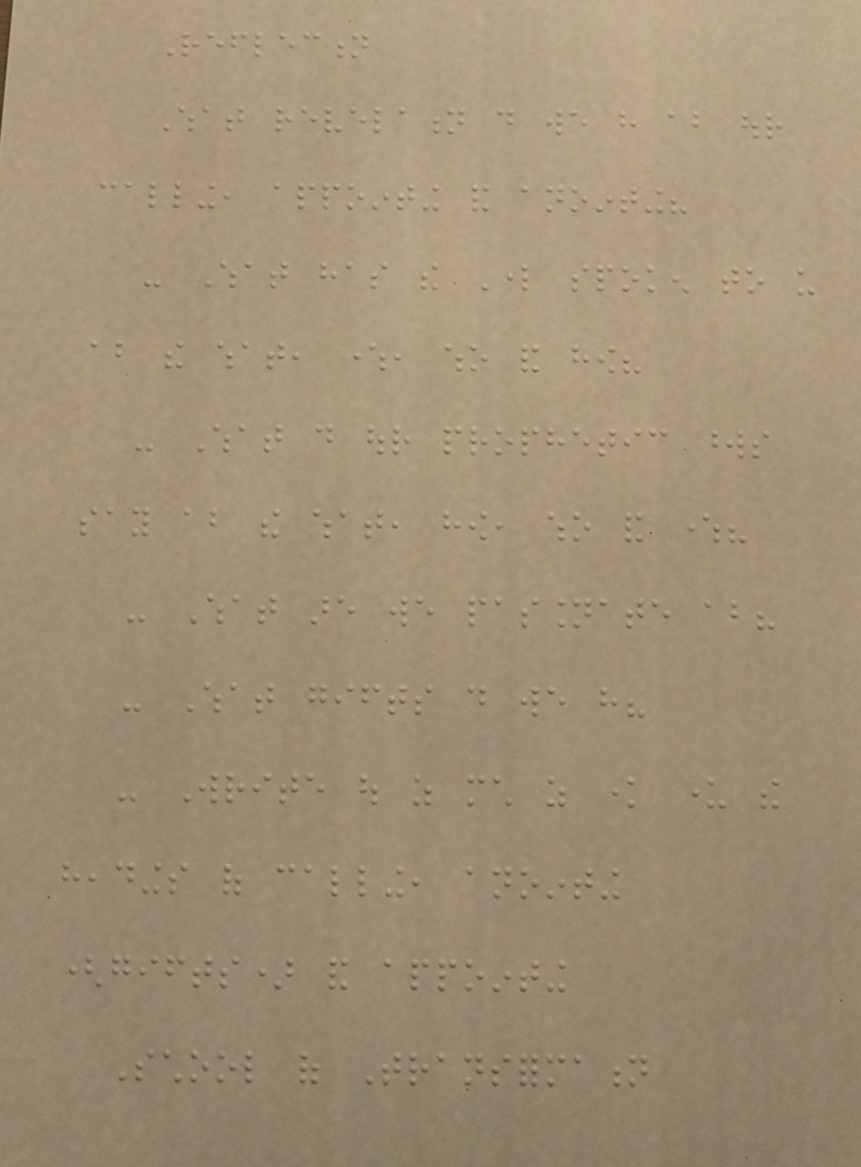Reflection
What revelation do we have about our
calling, appointing and anointing?
- What has the Lord spoken to us
about the what, where, who and how?
- What do our prophetic words
say about the what, how, who and where?
- What are we passionate about?
- What gifts do we have?
- Write out as much as know under the
headings of calling, anointing
(gifts) and appointing
School of Transformation
